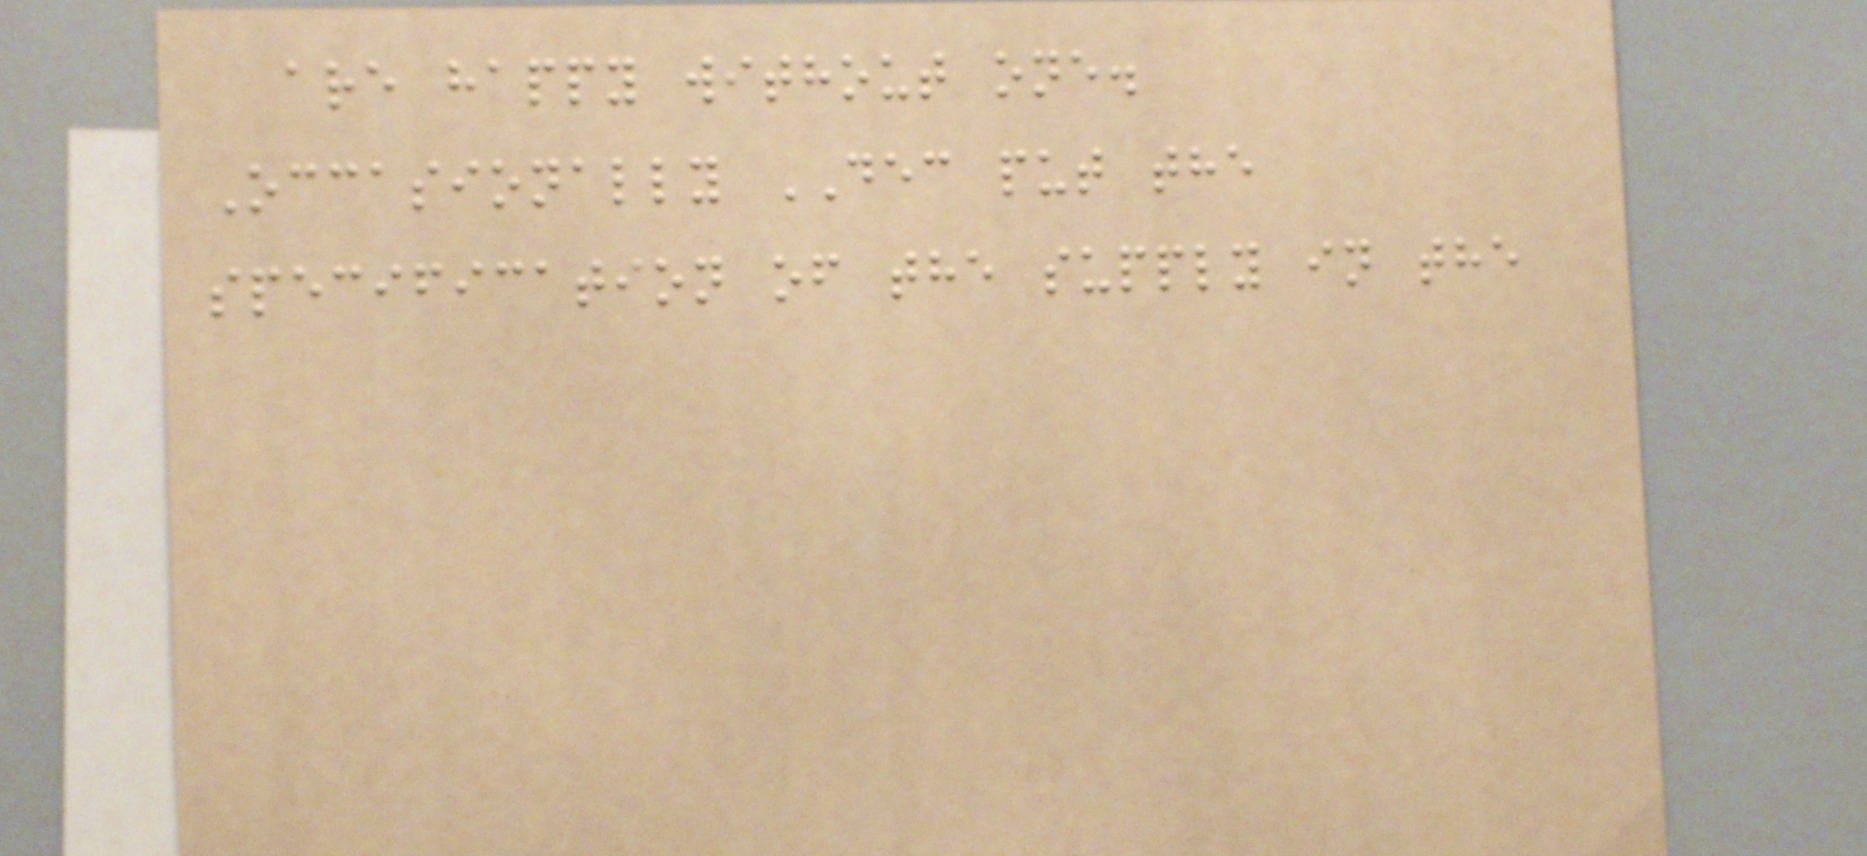are happy without one.
Occasionally DEC put the
specification of the supply in the
